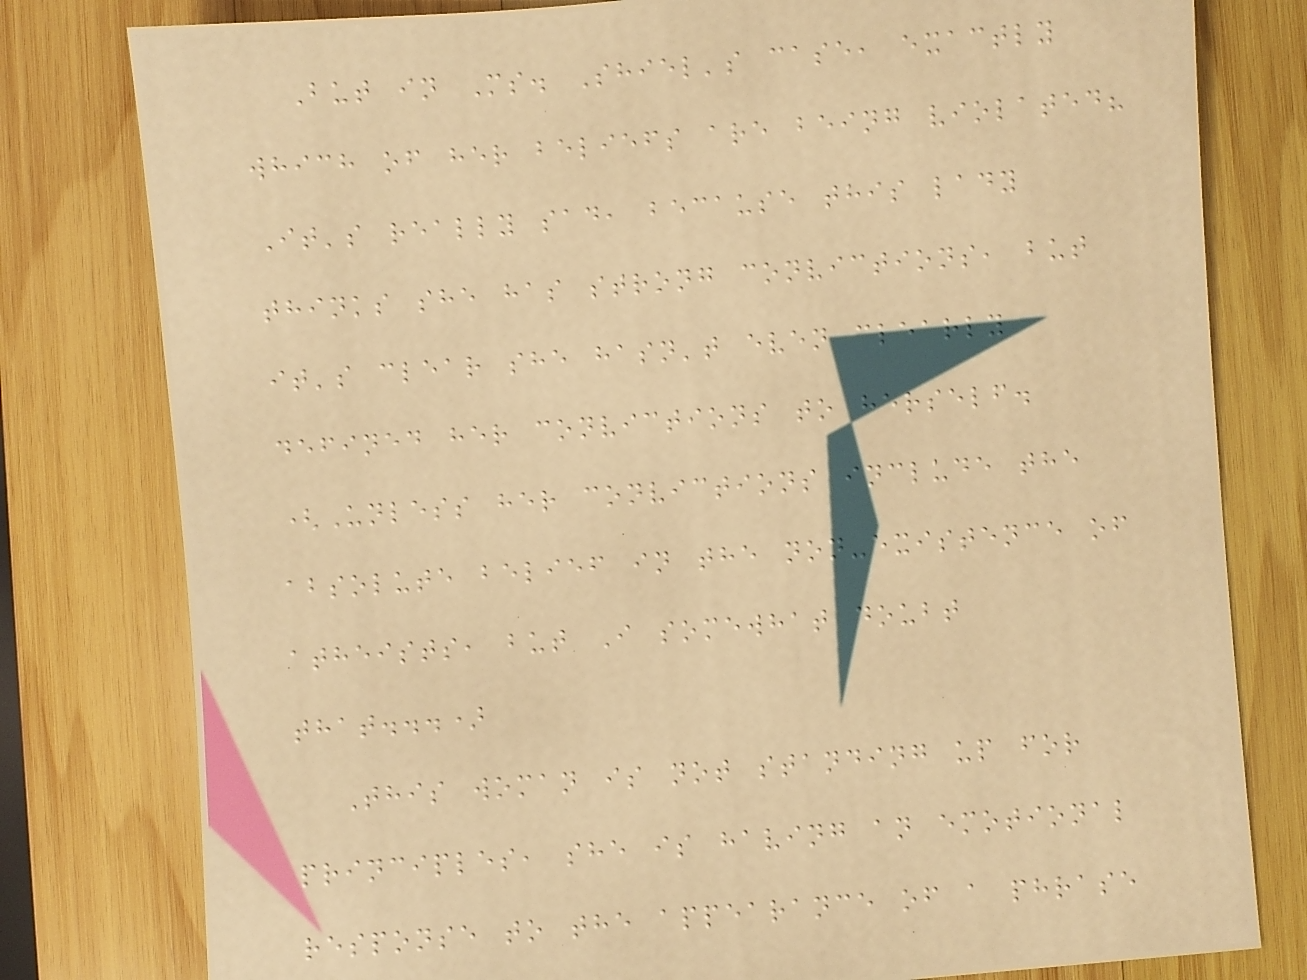But in Ms. Shiel's case, exactly
which of her beliefs are being violated?
It's really sad, because this lady
thinks she has strong convictions, but
it's clear she hasn't even clearly
defined her convictions to herself.
(Unless her convictions include the
absolute belief in the non-existence of
atheists, but I somewhat doubt
that...)
This woman is not standing up for
principles, she is having an emotional
response to the appearance of a phrase
